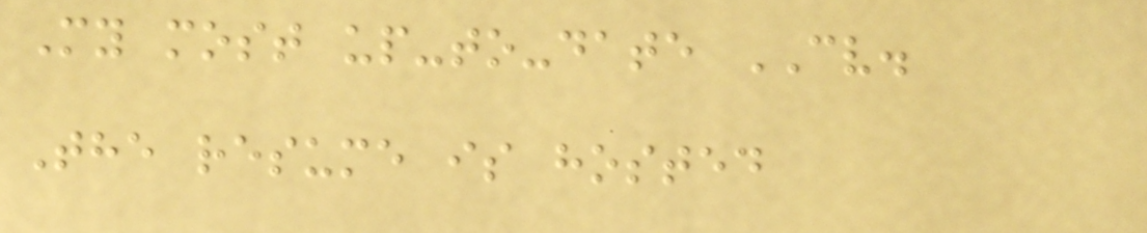My most up-to-date CV.
The resume is hosted
